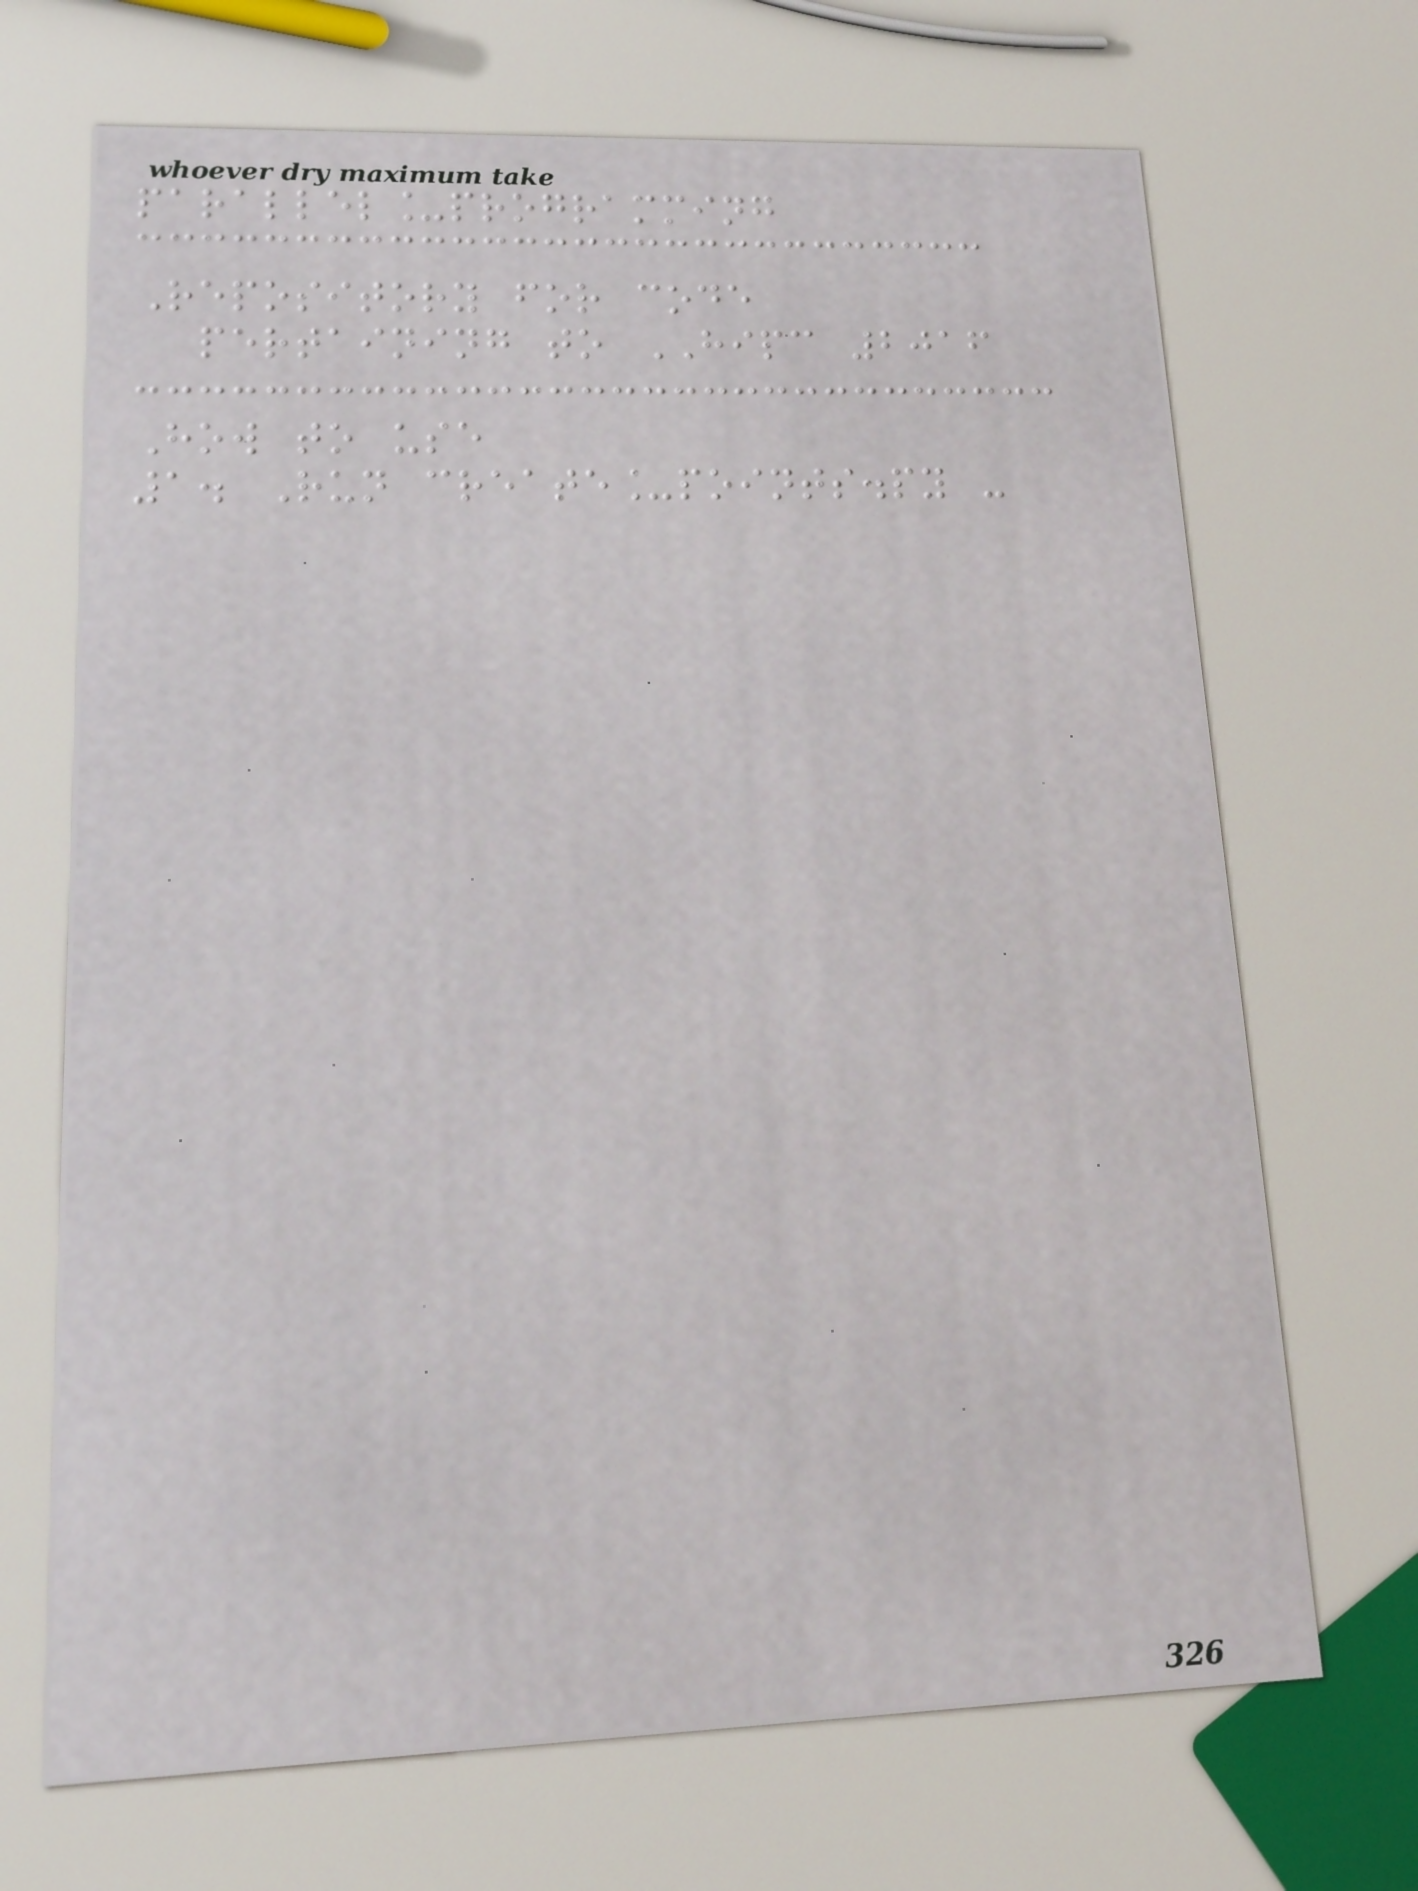parallel_programming
Repository for code
pertaining to HIPC 2016
How to use
1. Run create_points.py -
